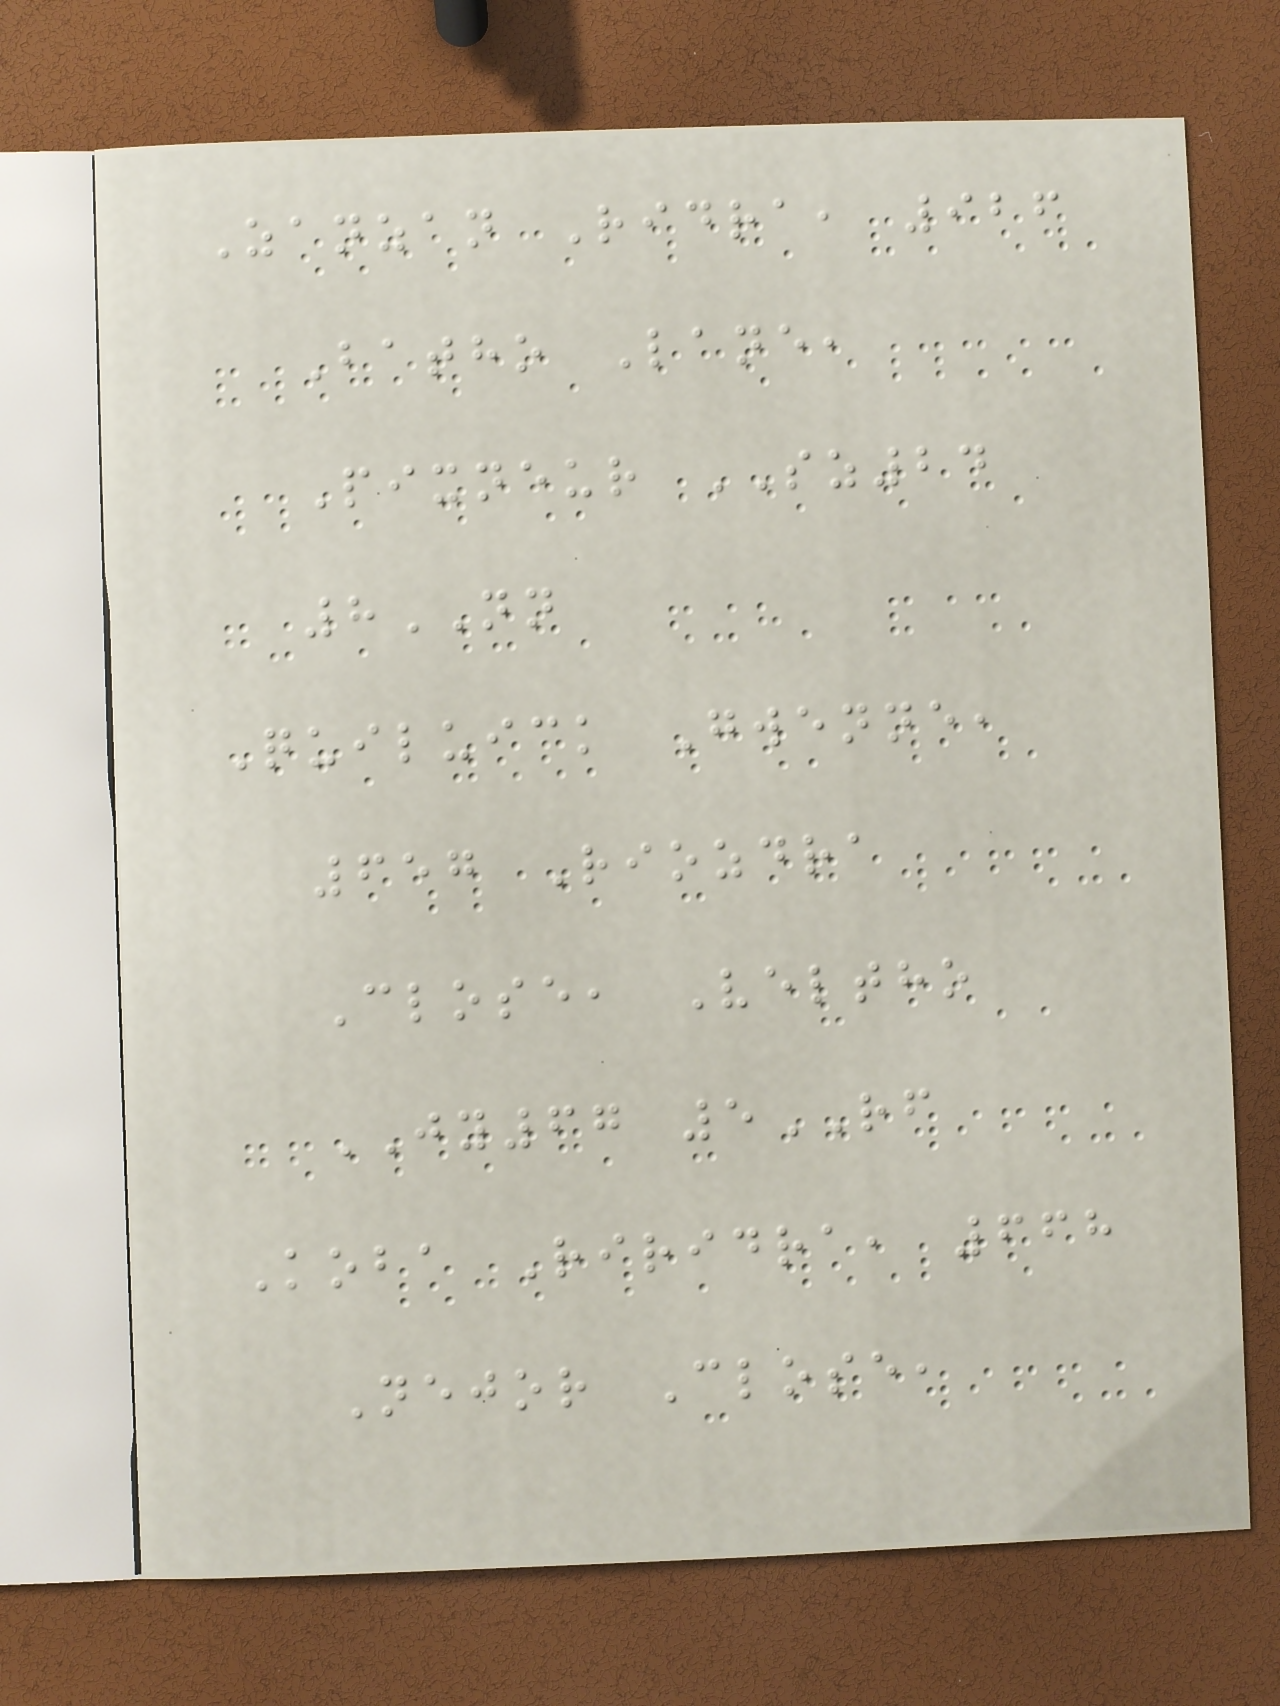Zanzan Ridra, 926
Batho Lane,
Pixneur SZ24
8NN
Quiluick Gwenne,
657 Riozdra
Close, Veltho
JY67 5RF
Koba Riridra, 668
Nejor Close,
